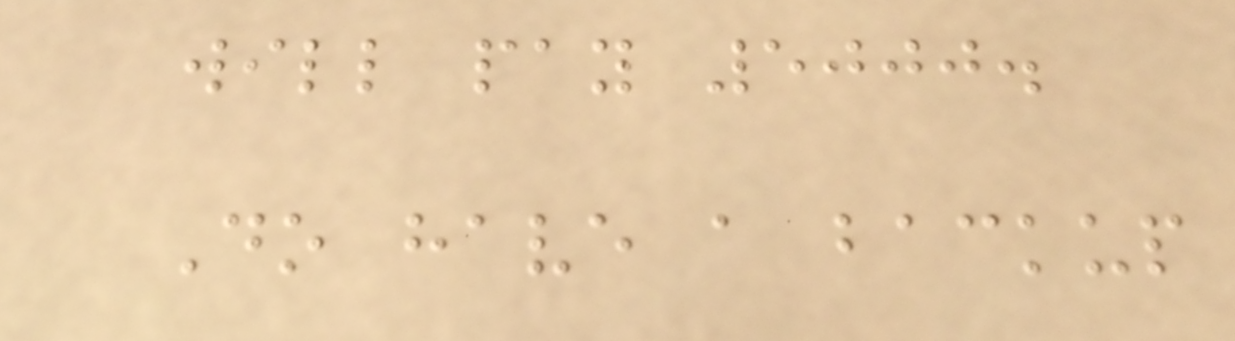will pay 5000.
Do have a backup
